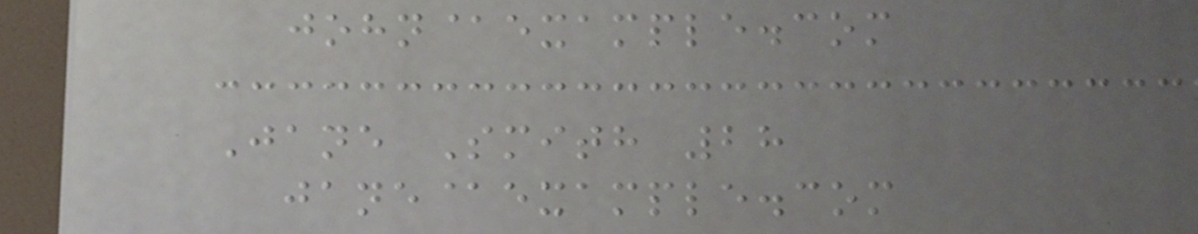john@example.com
Jane Smith 28
jane@example.com
